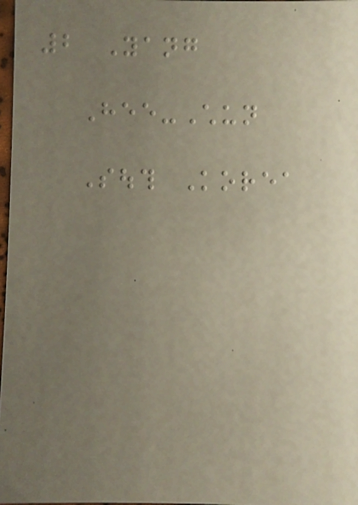2 Yang
Hee-Chun
South Korea
